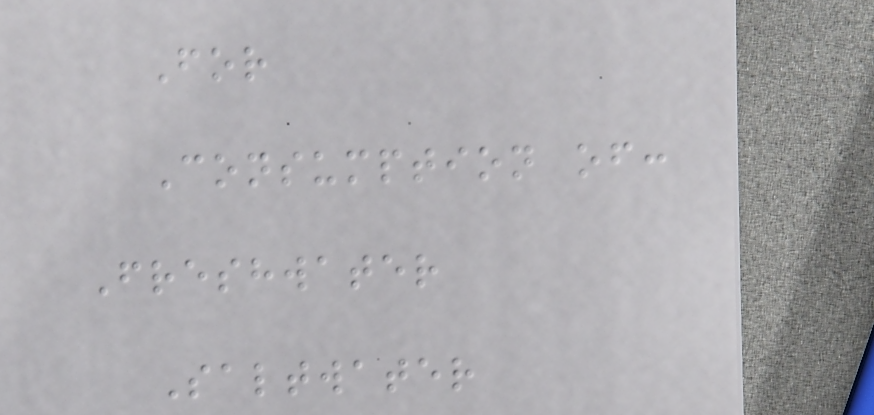For
Consumption of:
Freshwater
Saltwater
